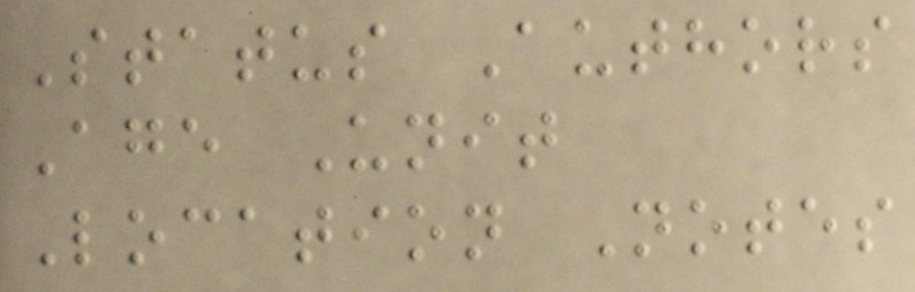Status Authors
Age Unit
Location Notes
